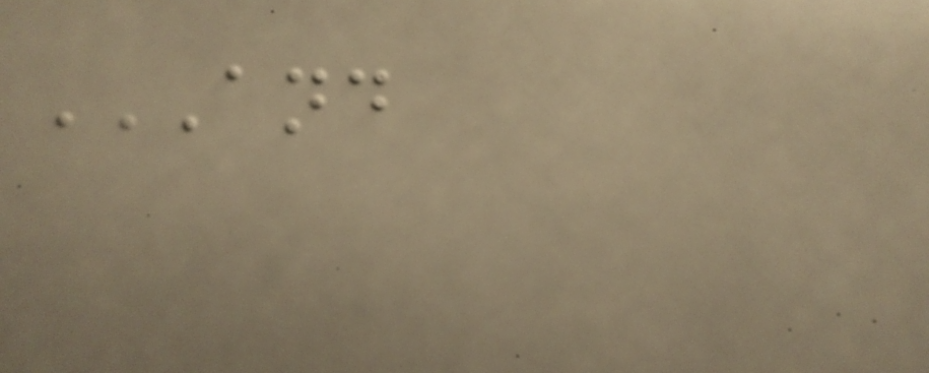AND
